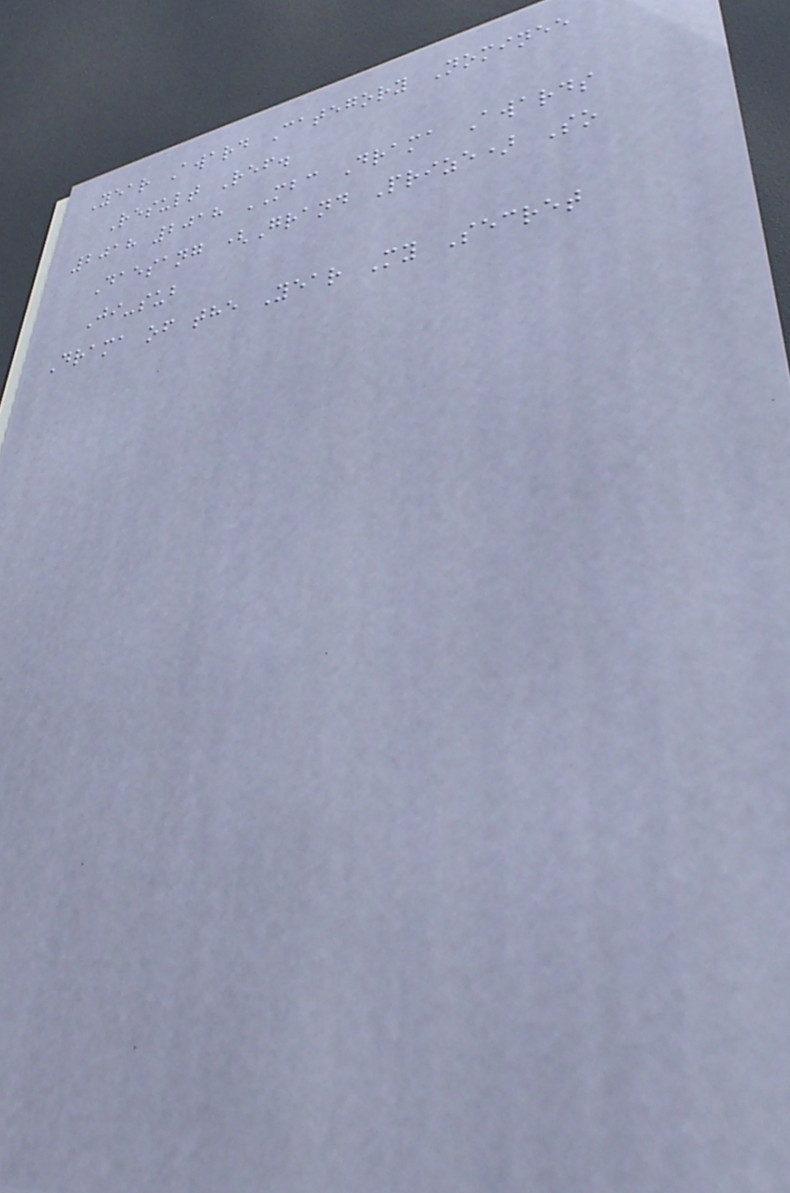Year Award Category Nominee
Result Ref.
2018 2018 MBC Drama Awards
Daesang (Grand Prize) So
Ji-sub
Drama of the Year My Secret
